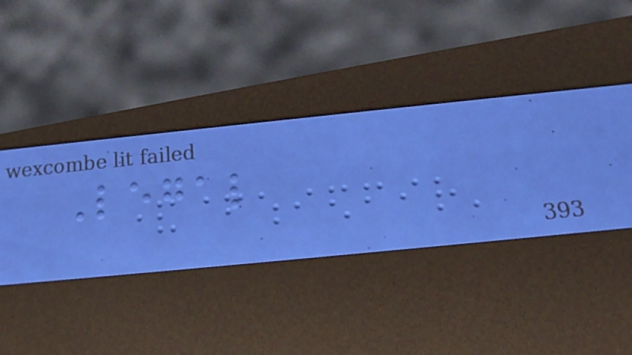Legal
